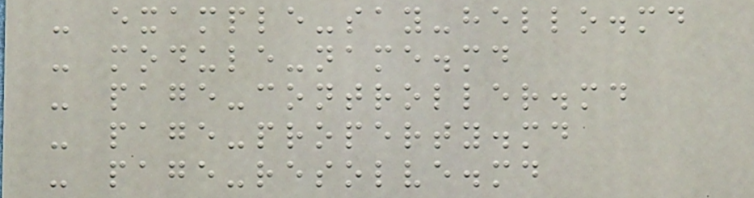- example-say-hello.md
- module-name.md
- page-controller.md
- page-property.md
- page-resolve.md
